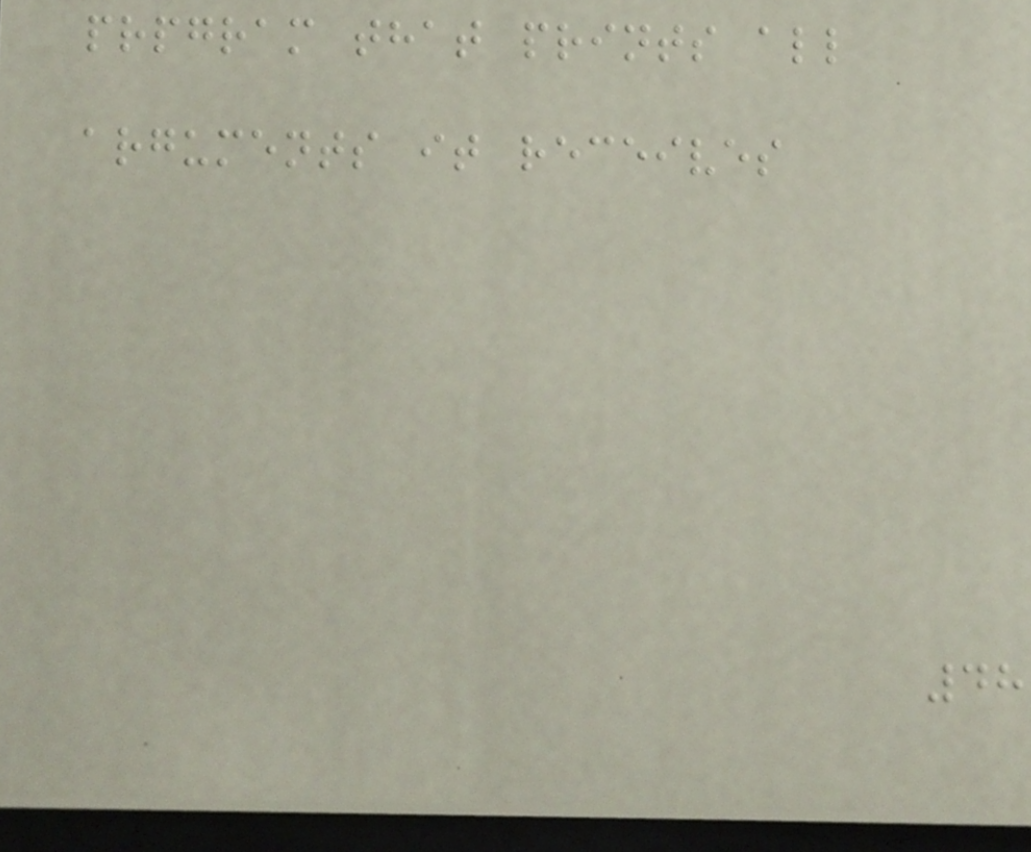prpgram that prints all
arguments it receives
48
